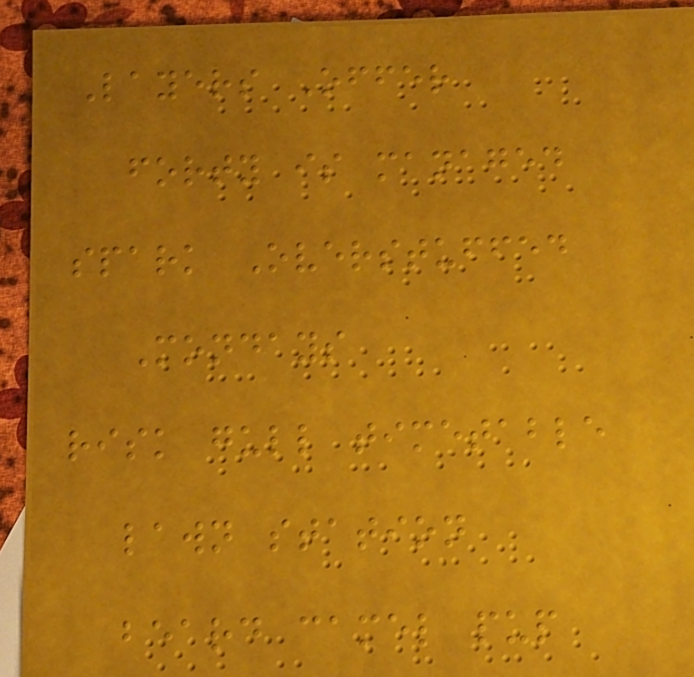Layers Offer
forty is managed
spark Overstuffed
Mondays
risk gull timetable
lawn station
beard camel pup
